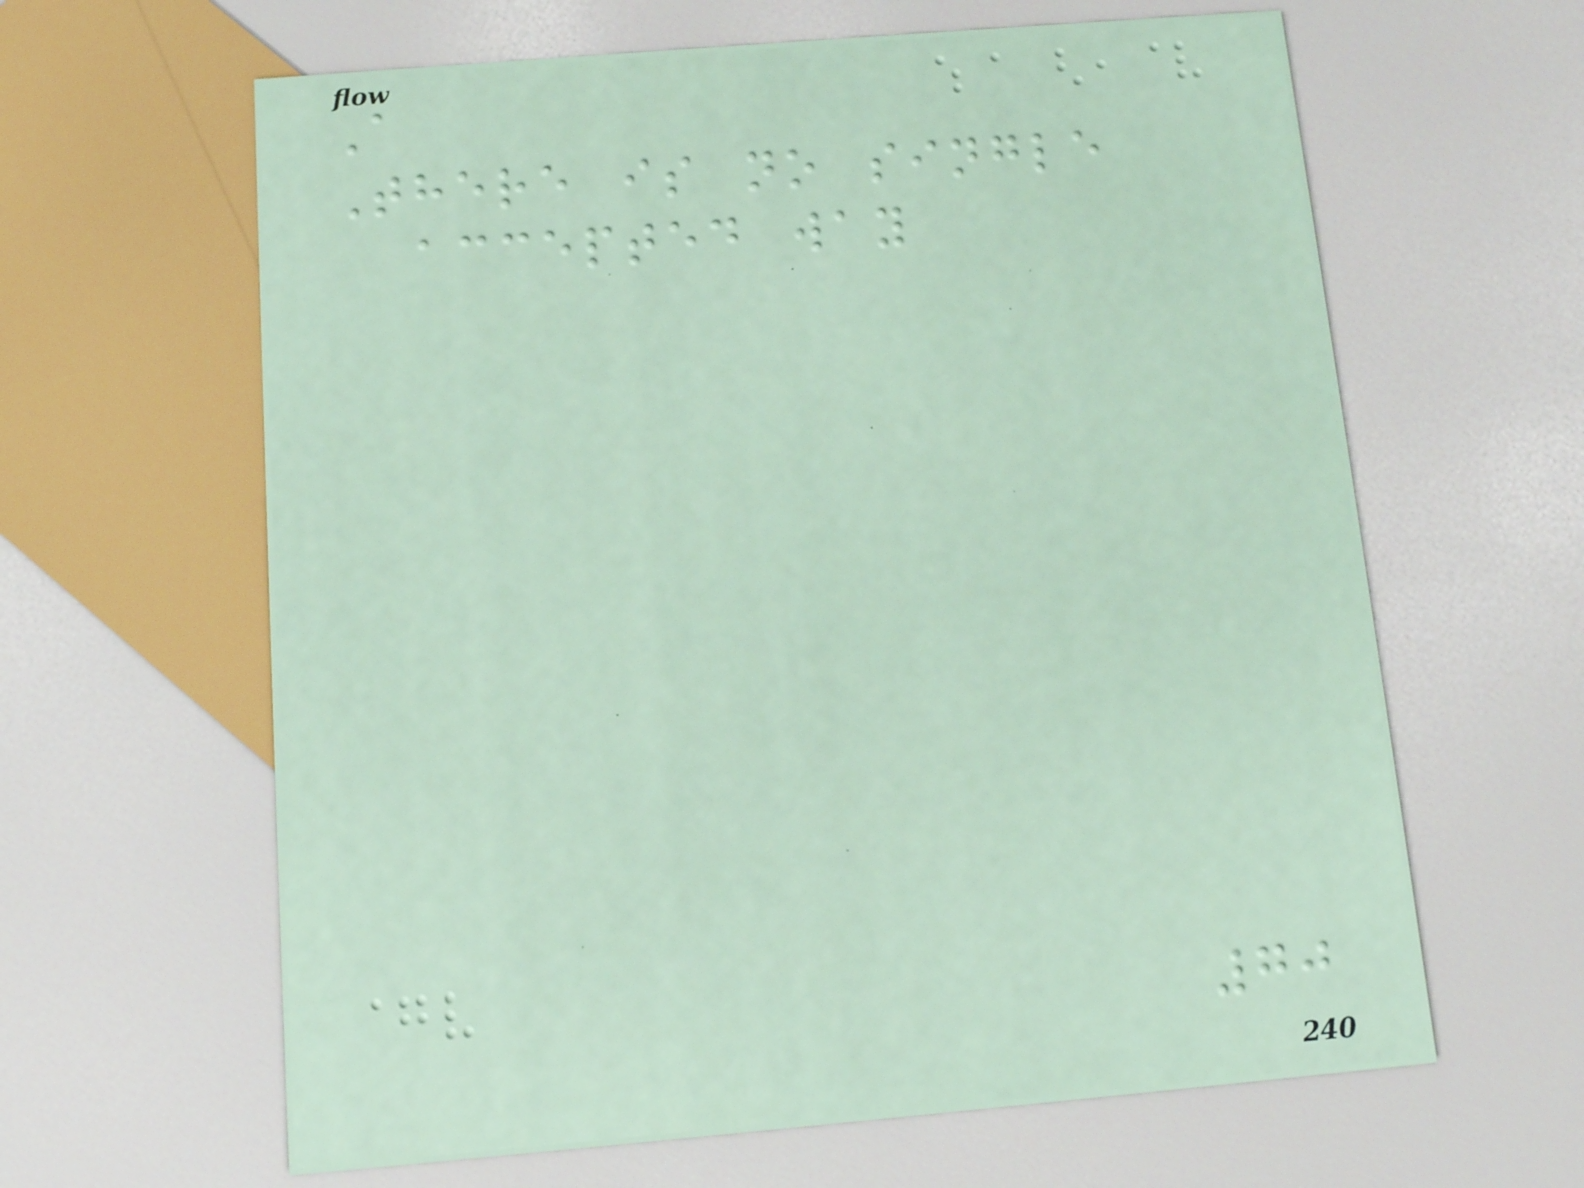A
There is no single
accepted way
70
